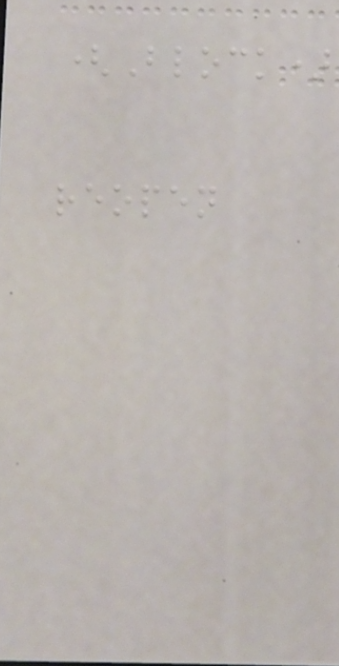(Block)
reopen
